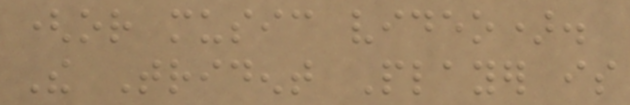(or music video).
The Trident Player is
